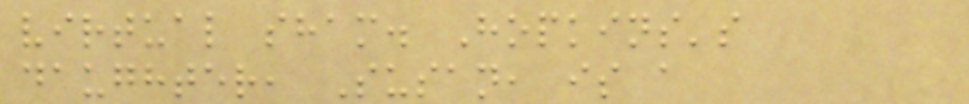virtual sham. Hopkins's
daughter, Susan, is a
